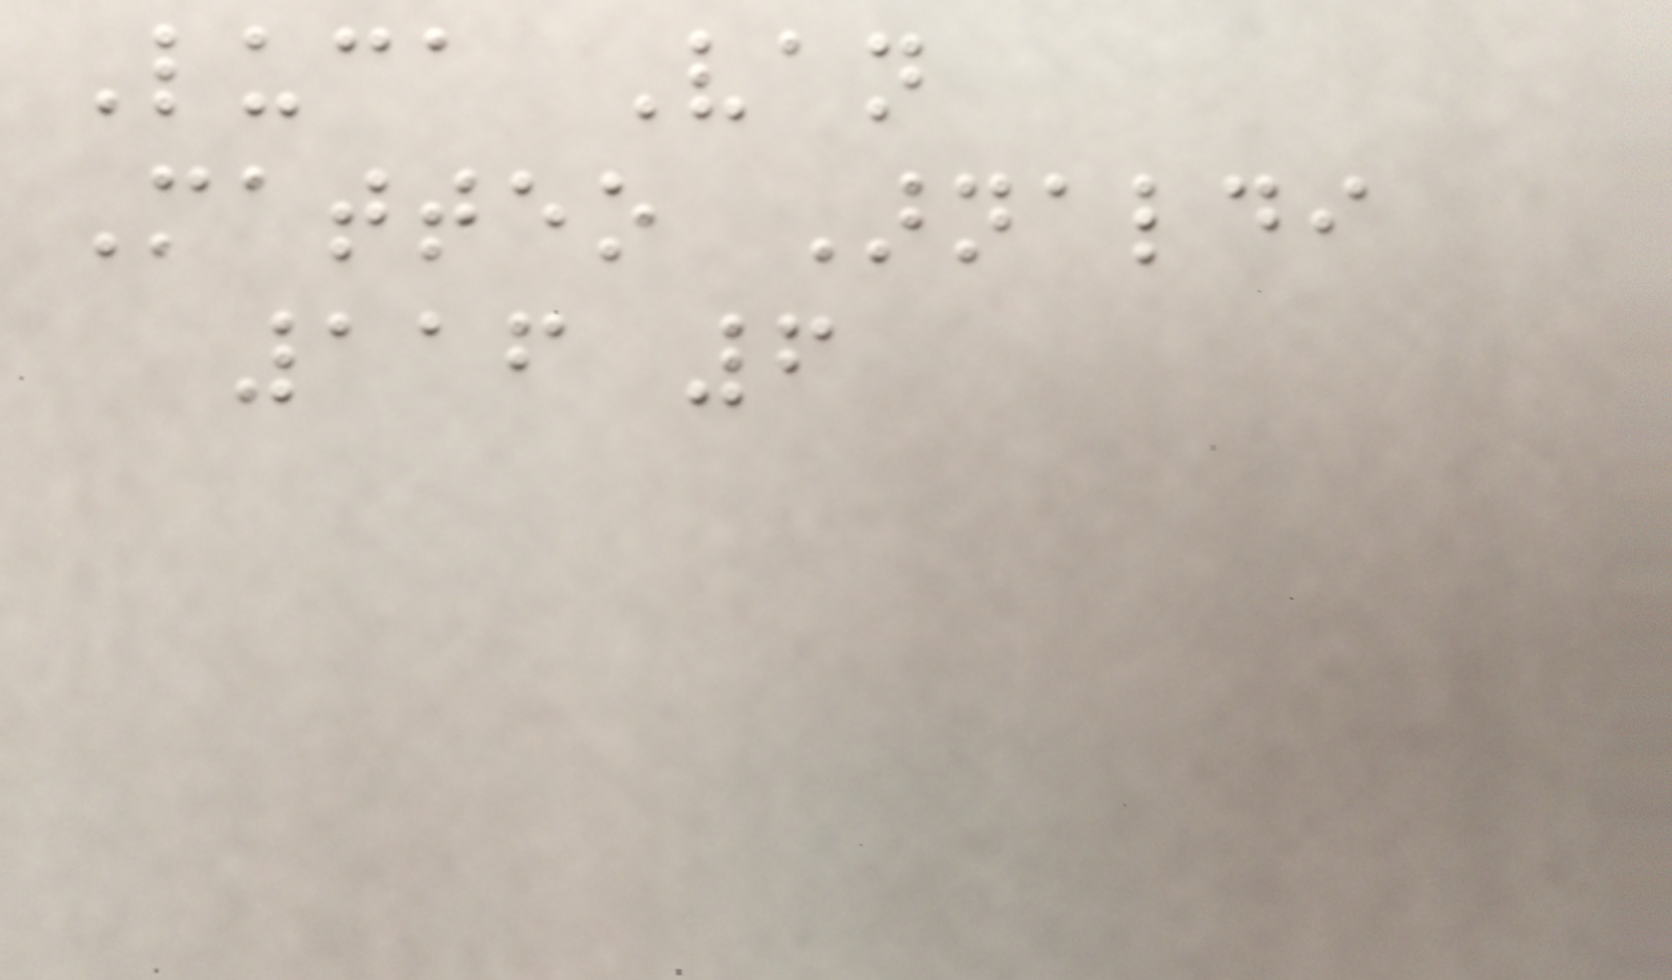Luca Van
Matteo Arnaldi
116 6
